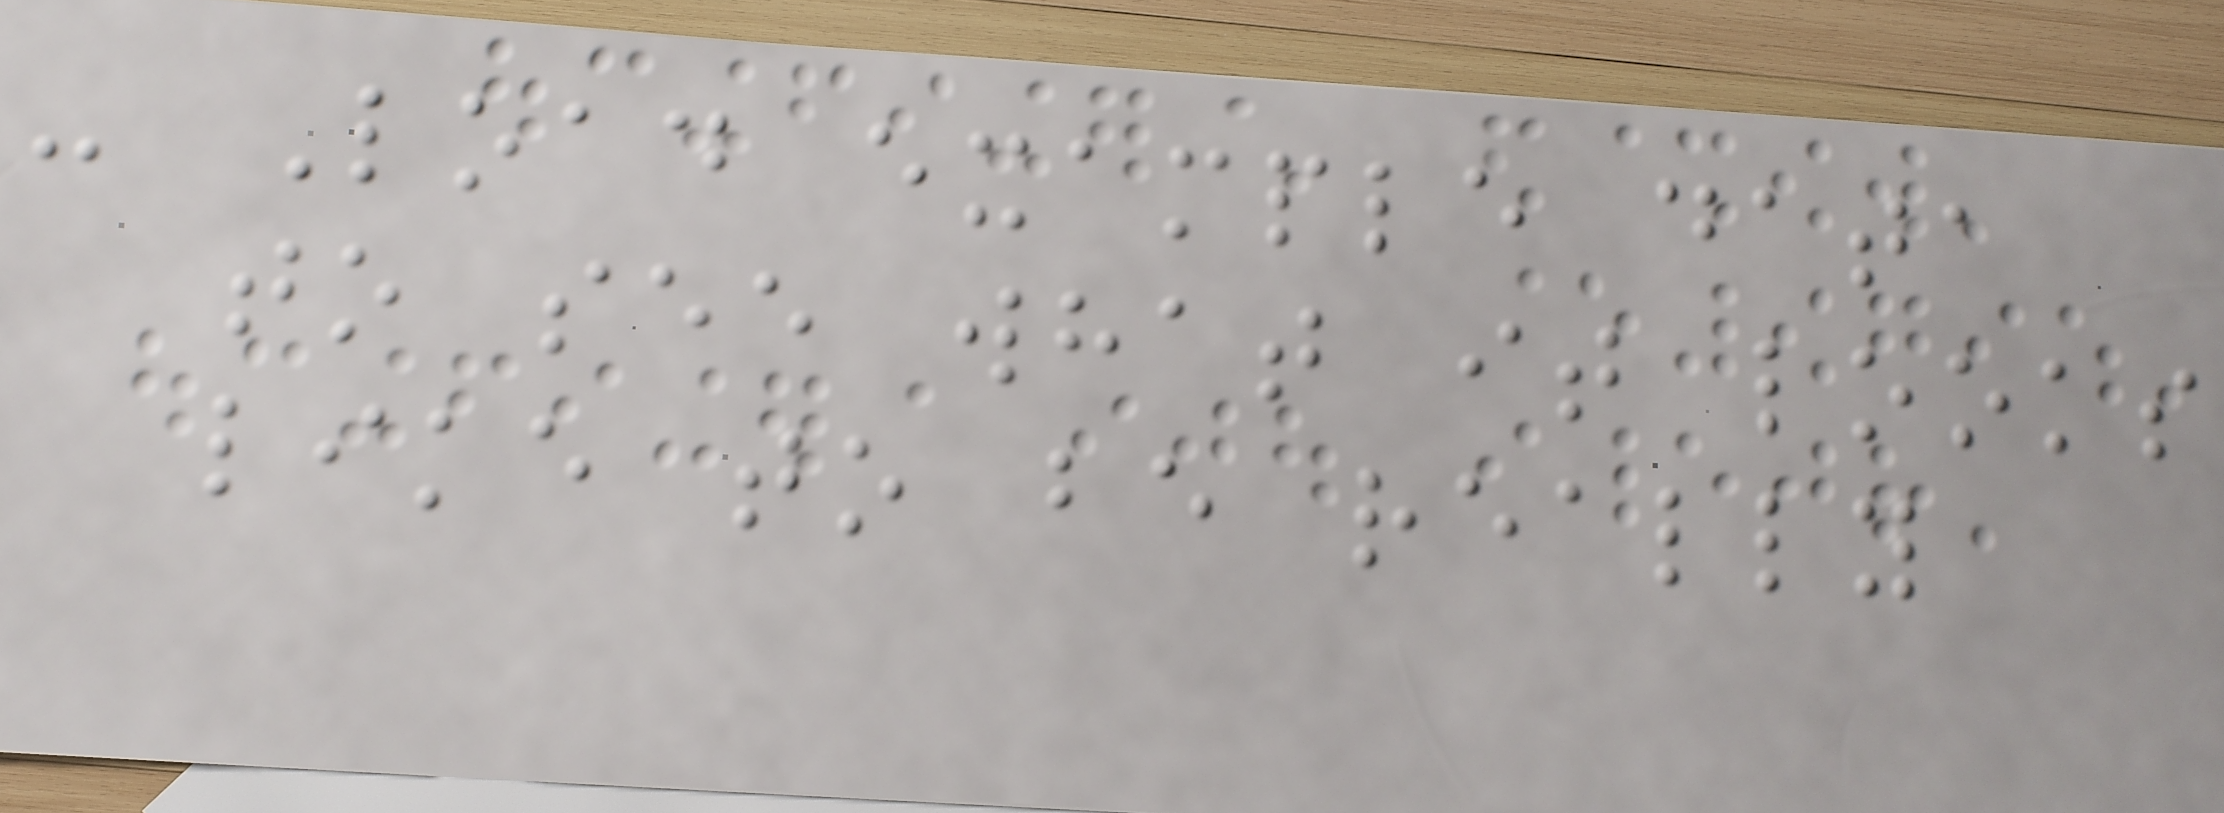- Load example data
to see what it looks
like to be really
